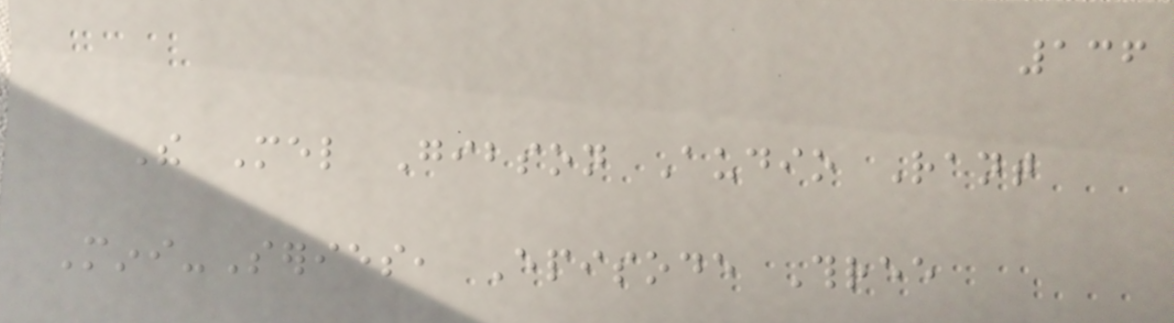136
The Mel Gibson Audio Rant
Mini-Series, Episode Three
